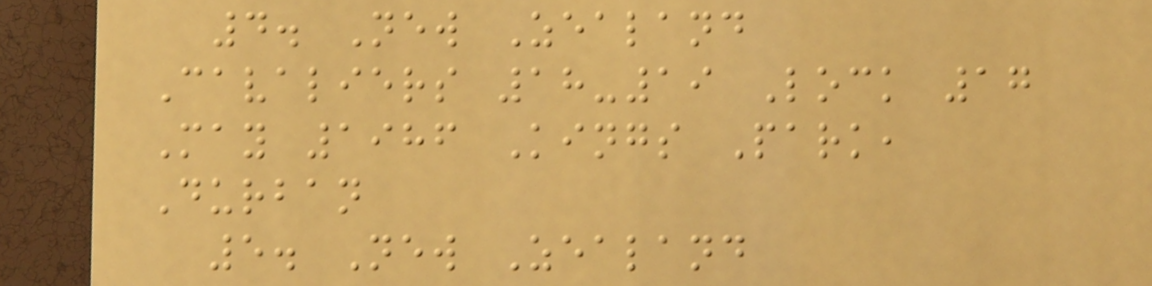4. New Zealand
Cavaliers 18-19 Lock 17
May 1986 Kings Park,
Durban
5. New Zealand
